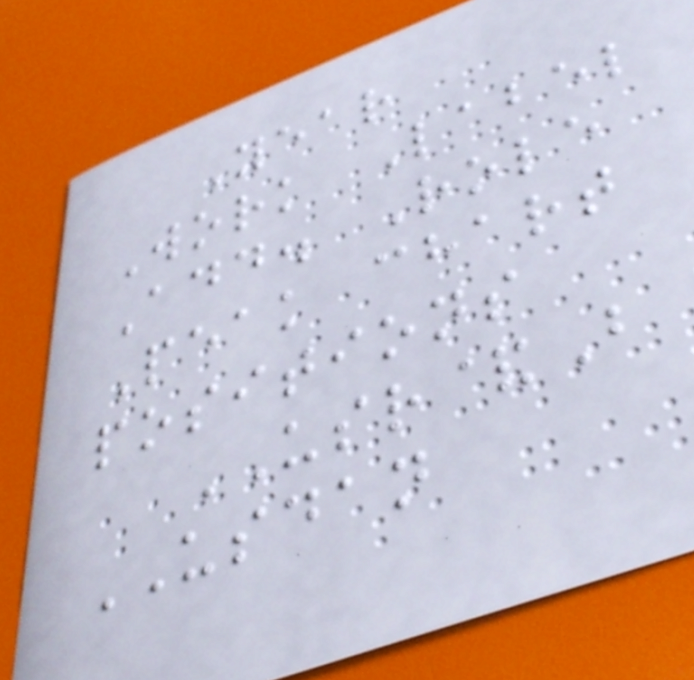Year
Work Label
Add. Role
Peak chart
positions
USR&B
USDAN
